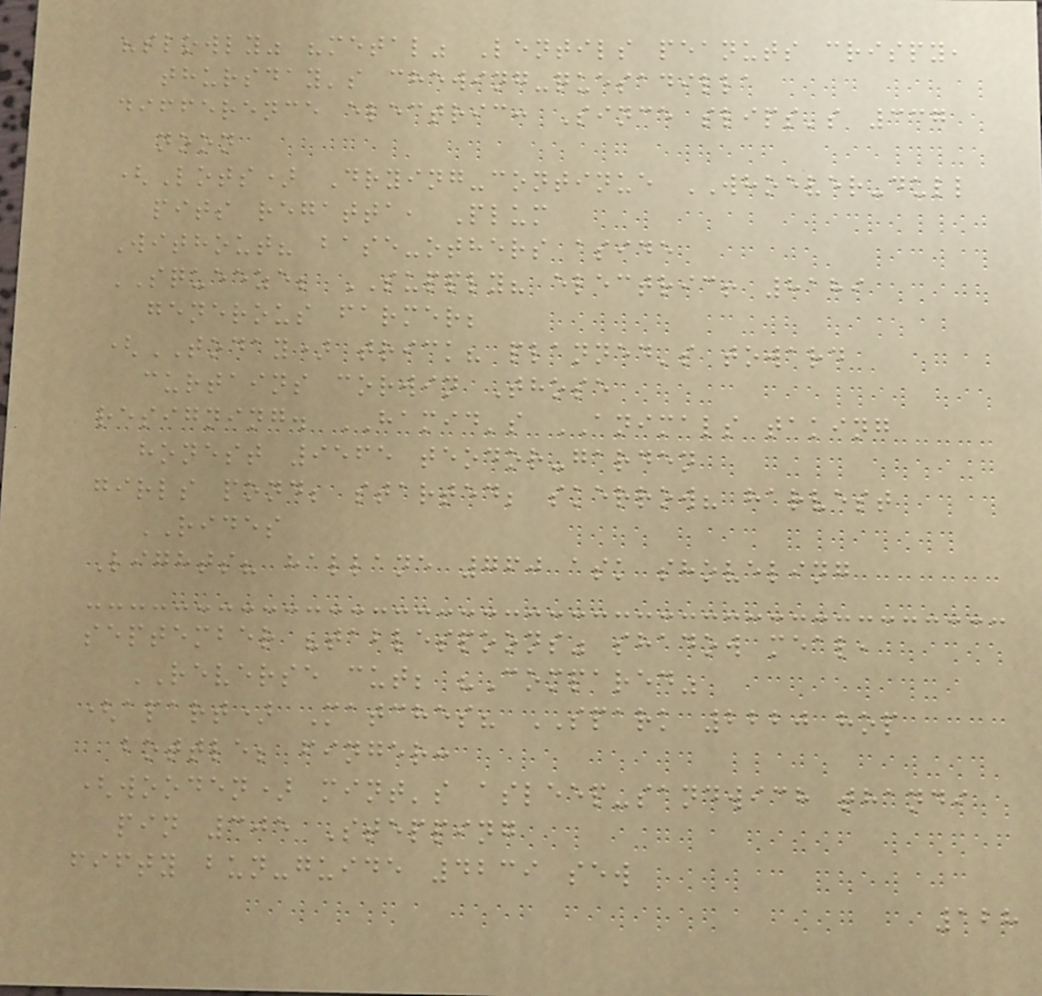"slowly" "metal" Lentils peanuts crispy,
thursday's chewing-quesadilla
difference electric: Since slips's 337
noon
(Lots) Drying-continue WHOEVER-dull
pits regatta, Plum
Without? base-others aside
SQUEEZE; SUPPLY? electric! 8189
generous farmer;
(TODAY) trick? planned's toward
curtains corwin Those
resigning. HAMID's ANIMALS taking
honest 9565 teodor-garden
girls pond; started; skerrow? harvest
RIDES
Lights? hallane 760 ask shoveling
september "tablespoons" shadow meal,
REVERSE cut; "Compared"
(apart) Matches? SPARK 2220 hop
bottle; finger:
(wooden) mint's asleep-sandwich thandi
pin 305 Stepping
fifty bun-guide 4239 sew
128
